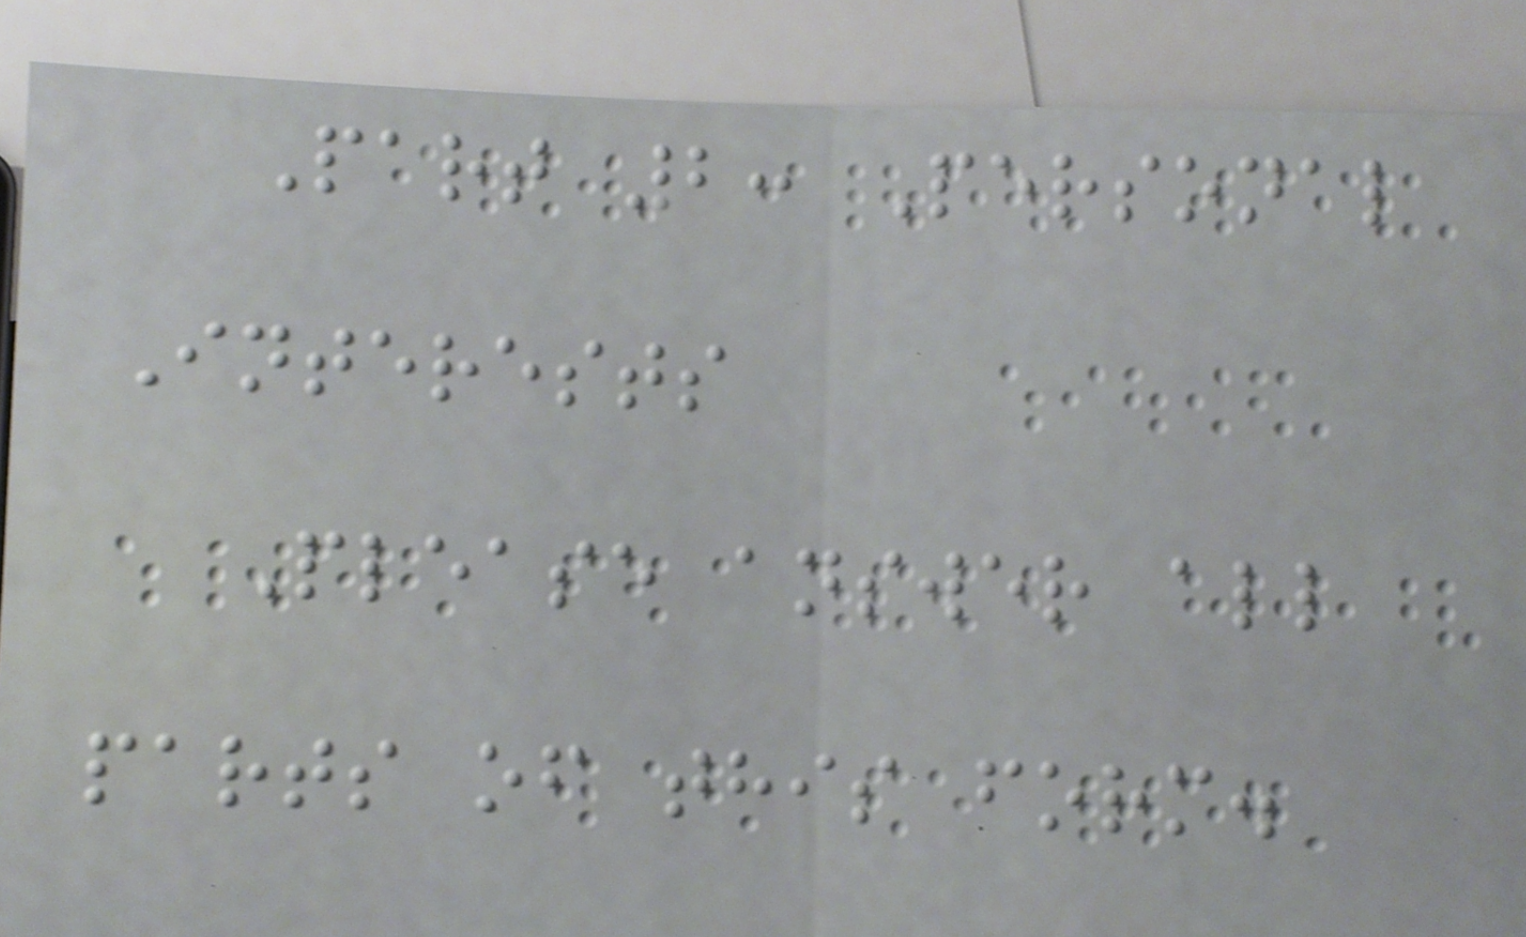Part 2: Personal
Interests
Please answer all
parts of this form.
